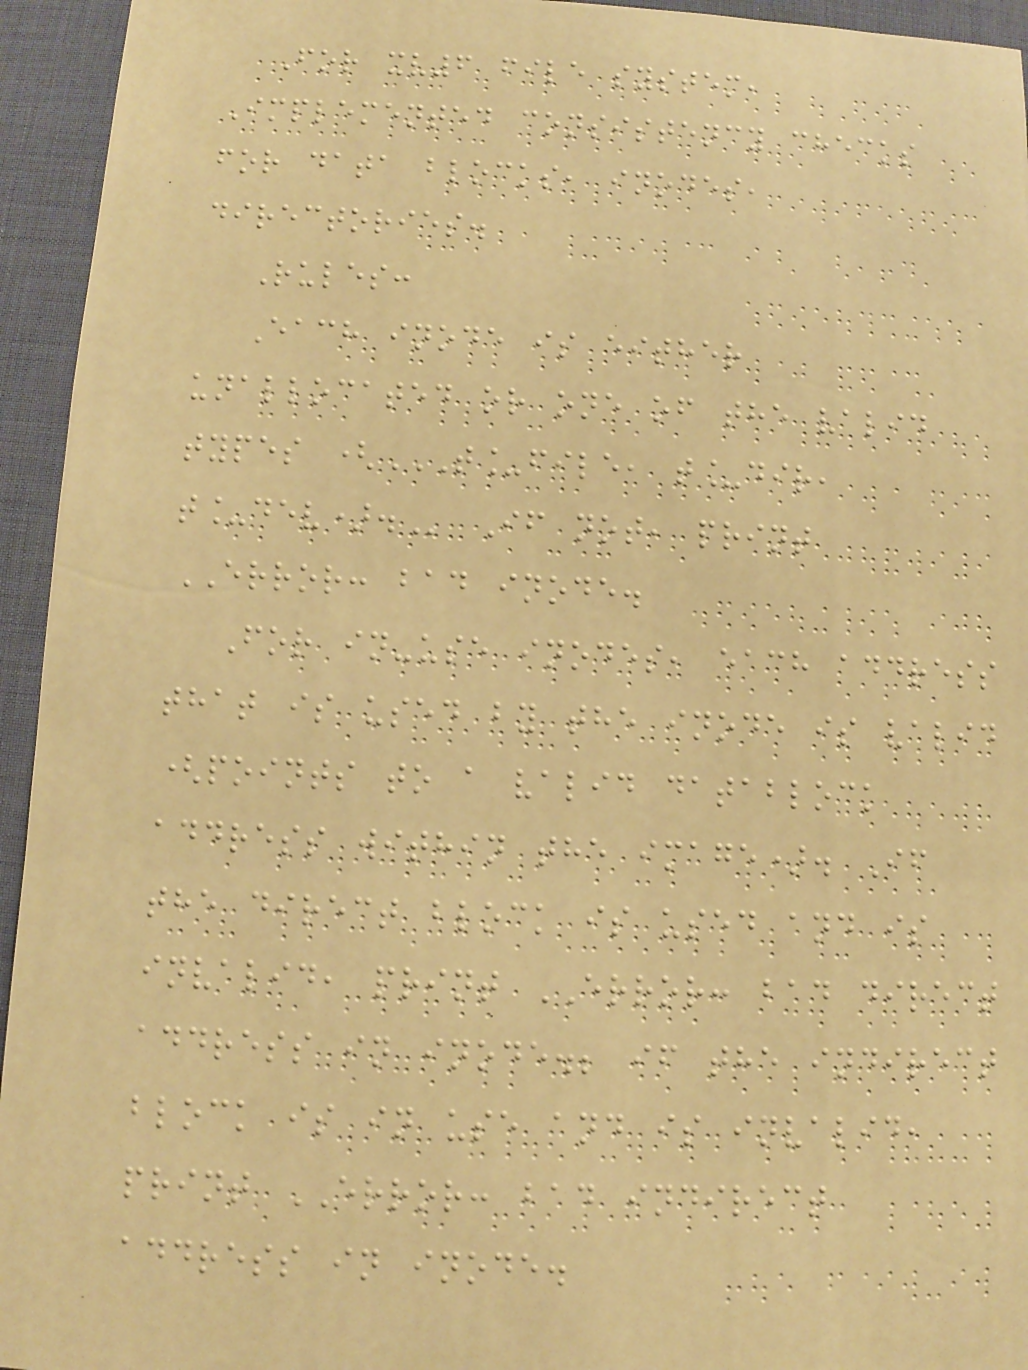For xv6 file system,
Implemented consistency checks
for data blocks, inodes,
directories.
Rules:
Each inode is either
unallocated or one of the valid
types (T_FILE, T_DIR,
T_DEV). If not, print
ERROR: bad inode.
For in-use inodes, each address
that is used by the inode is valid
(points to a valid datablock
address within the image). If
the direct block is used and is
invalid, print ERROR: bad direct
address in inode.; if the indirect
block is in use and is invalid,
print ERROR: bad indirect
address in inode.
